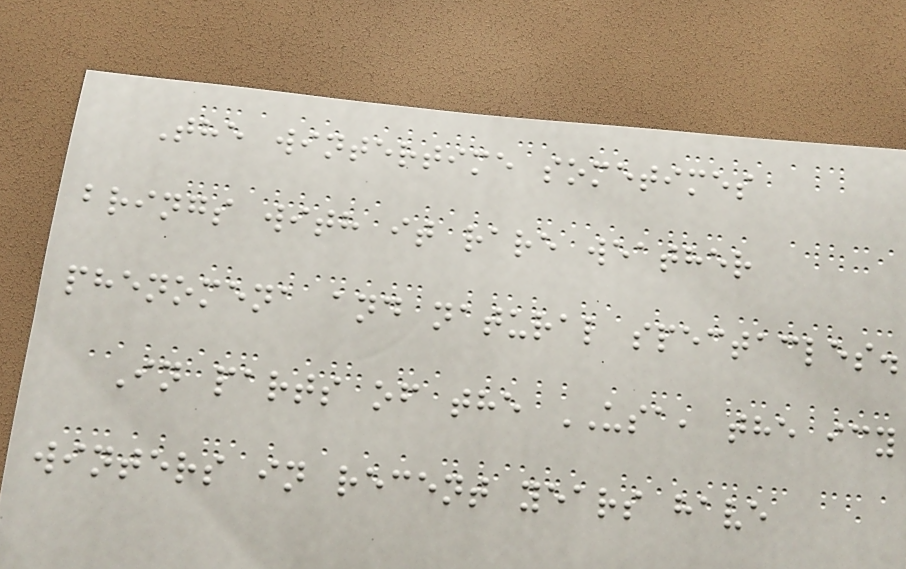The wintertime sometimes
brings with it rare weather
phenomena and natural spectacles.
In parts of the USA, the icy
winters in recent years have
